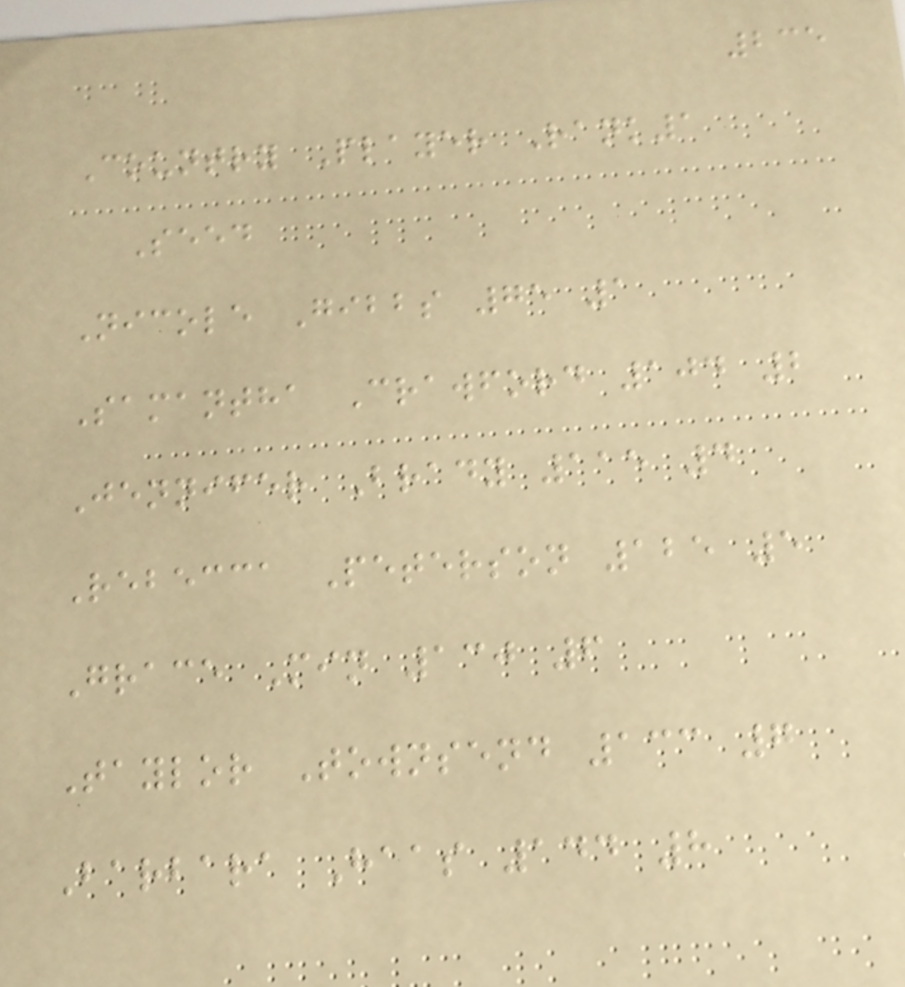235
Country Player Rank1
Seed
Nicole Gibbs 75 1
Samantha Crawford 104 2
Jennifer Brady 115 4
Rebecca Peterson 125 5
Grace Min 130 6
Taylor Townsend 133 7
Barbara Haas 144 8
